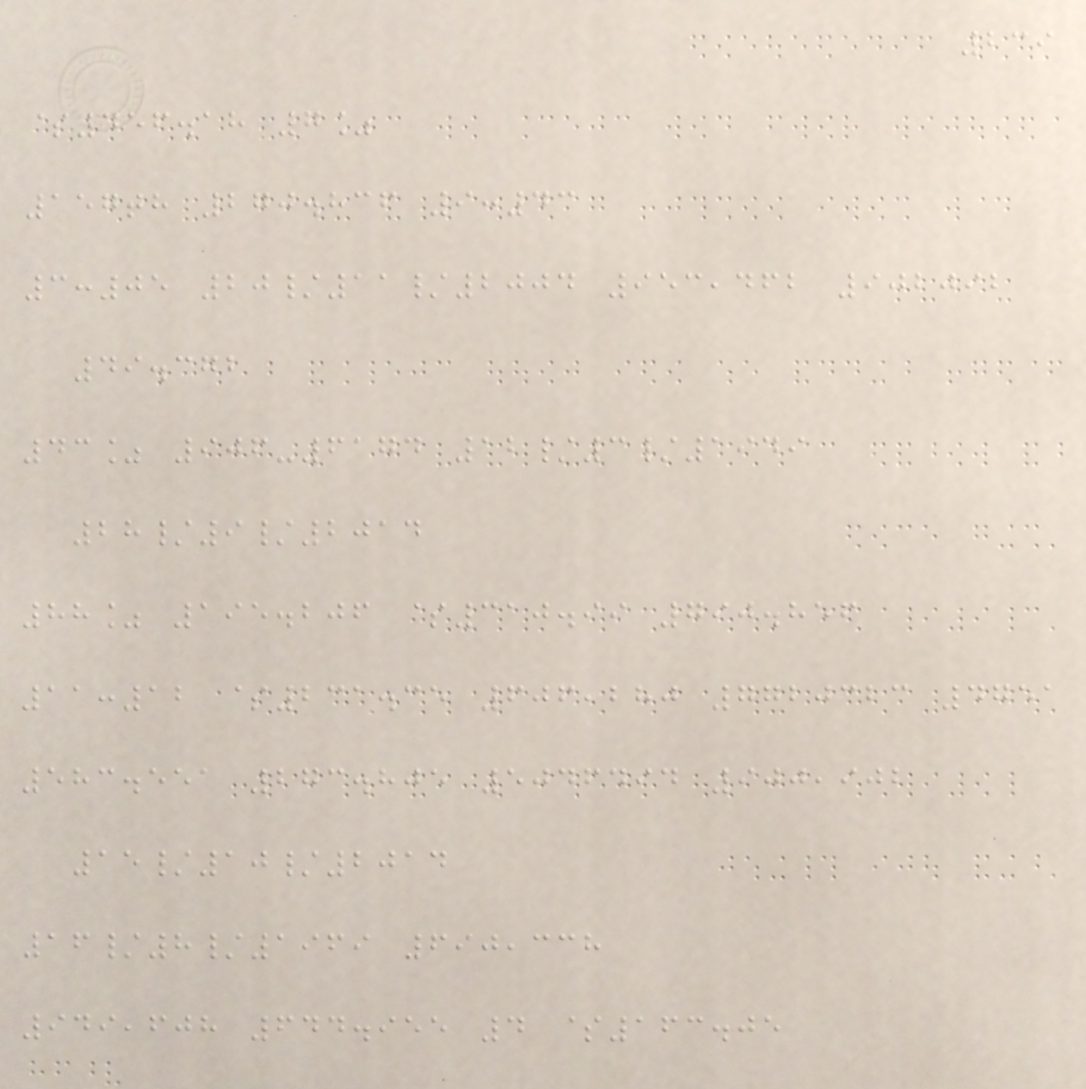239
$456.18 7%
157th 270.836 9:43
3:05 20/11/2004 953,462 902092
49.372
43% 906-6174 12/3/1949
28/9/2014
88% 195.206 $310.99 790.856
11:12 $231.35 606,280 7720323 4751
583.551 273.805 5046494 900,902
15/10/2014
16/8/1969 690,338
949,608 644.955 4 $163.05
